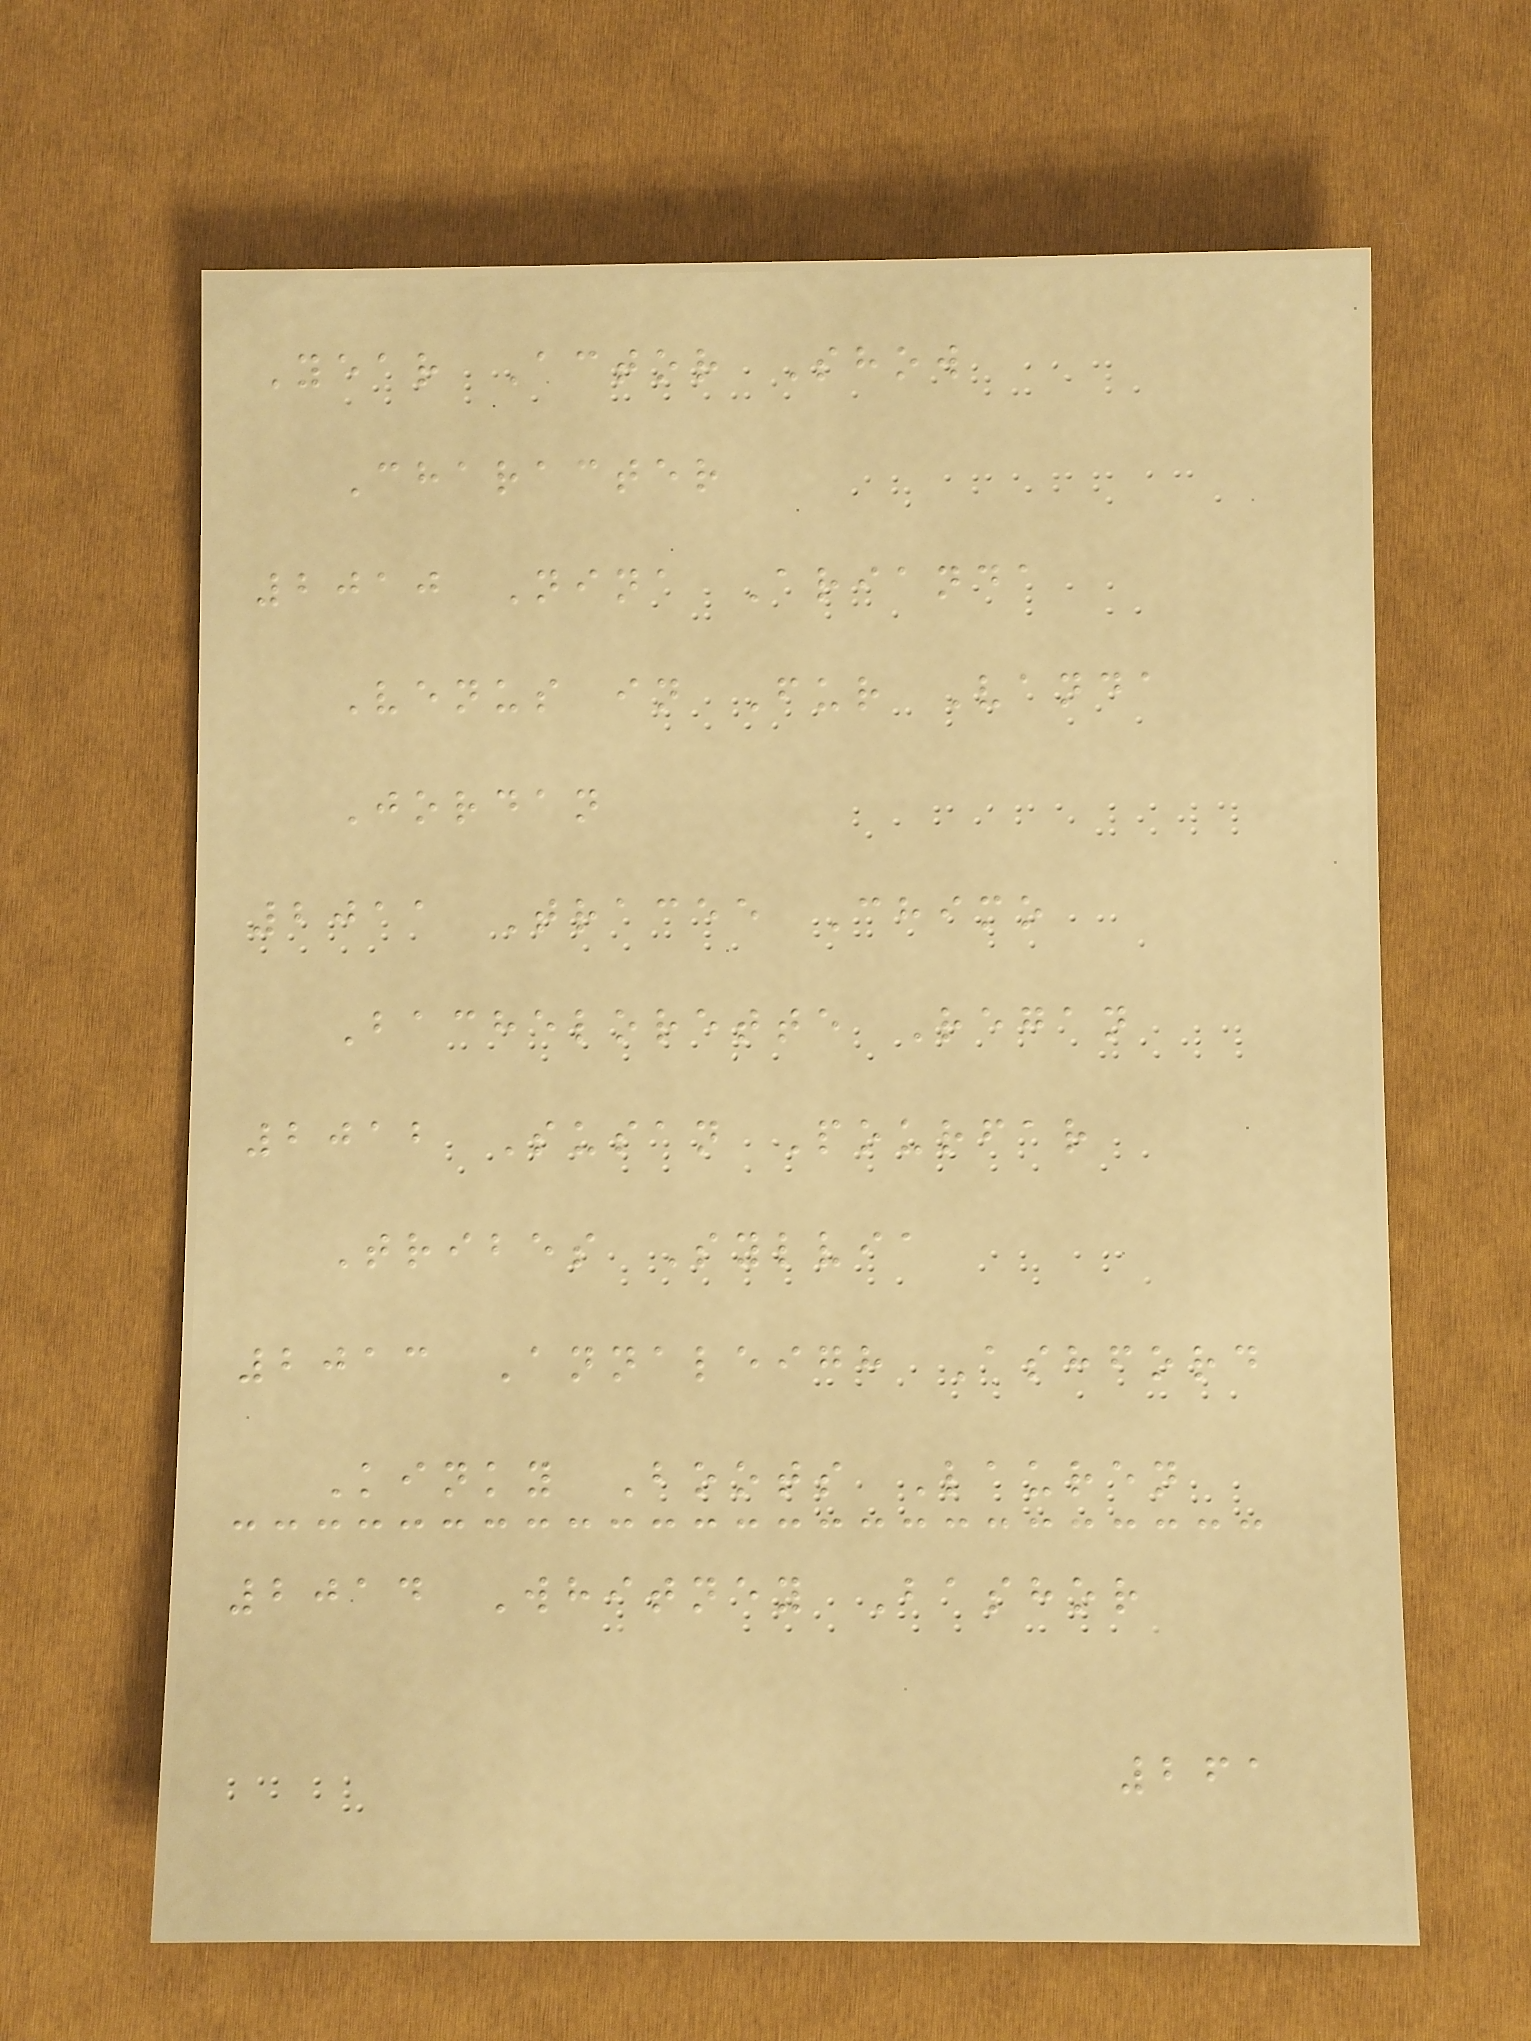Year Actor Show
Character
2010 Nina Arianda
Venus in Fur Vanda
Jordan
2011 Tracee Chimo
Bachelorette Regan
2012 Susan Pourfar
Tribes Sylvia
2013 Annaleigh Ashford
Kinky Boots Lauren
2014 Whitney Bashor
261
